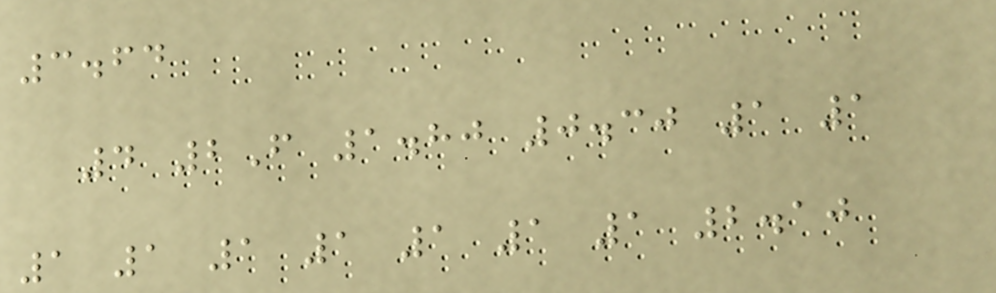3.64
4 2F 1.80 0.30 1 1
1 1 1 1 1 1 1 2.10
